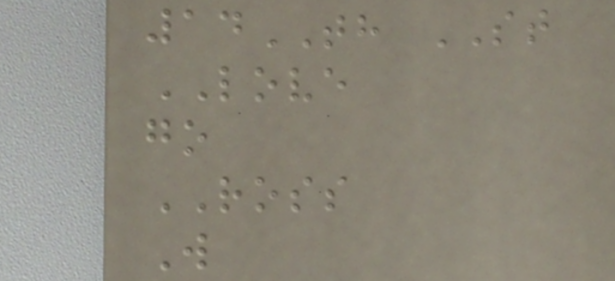14TH ST
LOVE
go
ROSS
W
